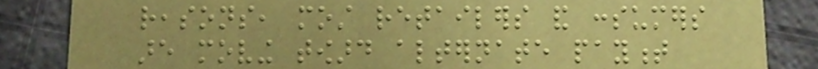reasons, most retailers and consumers
are moving toward alternate payment
